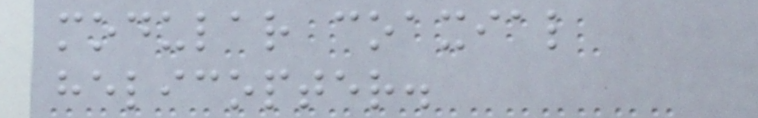modular coaxial
helicopter.
